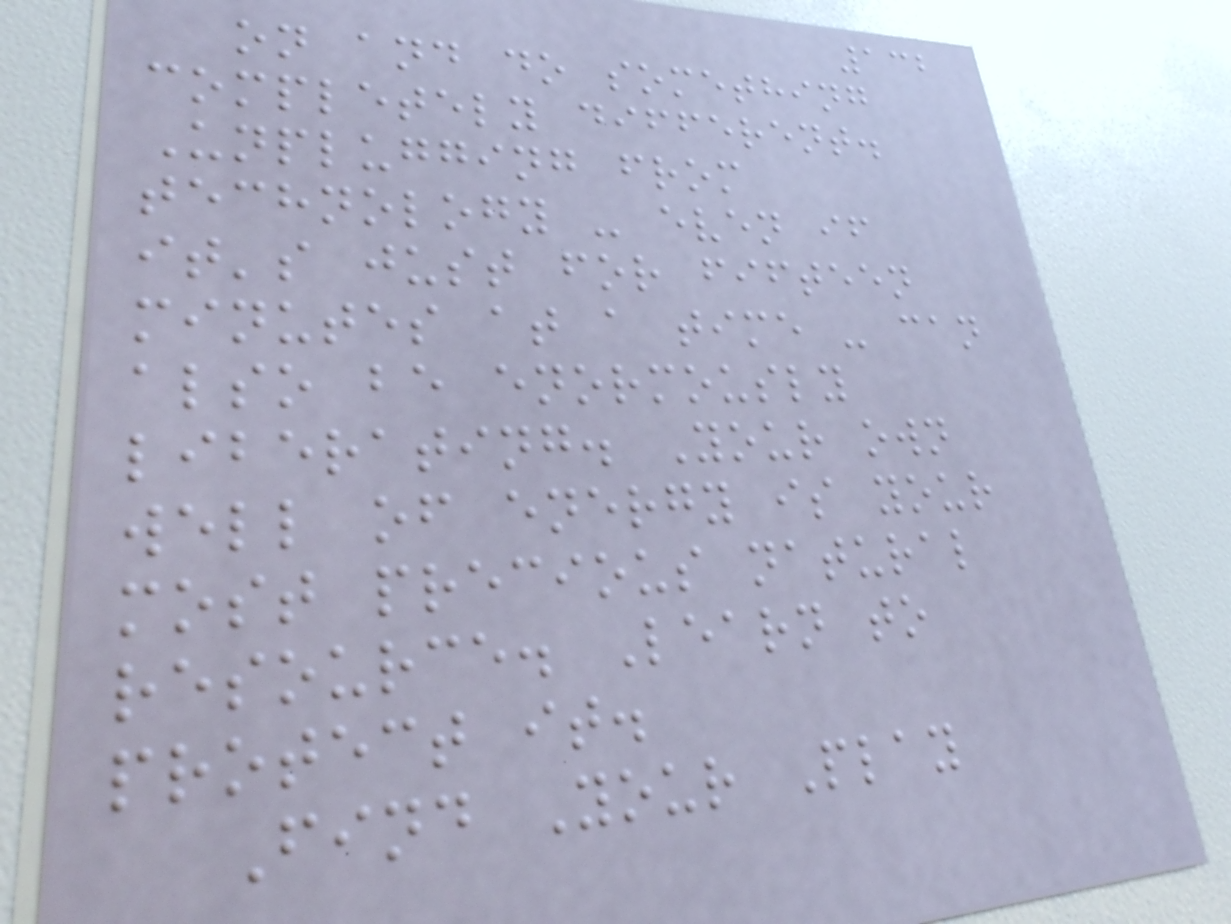132
on and do something
completely different.
Unplugging from
technology - even if
it's just for fifteen
minutes at a time - can
also be enormously
liberating. Your own
well of energy is your
most precious natural
resource. Learn to
protect it.
Find Your Play
